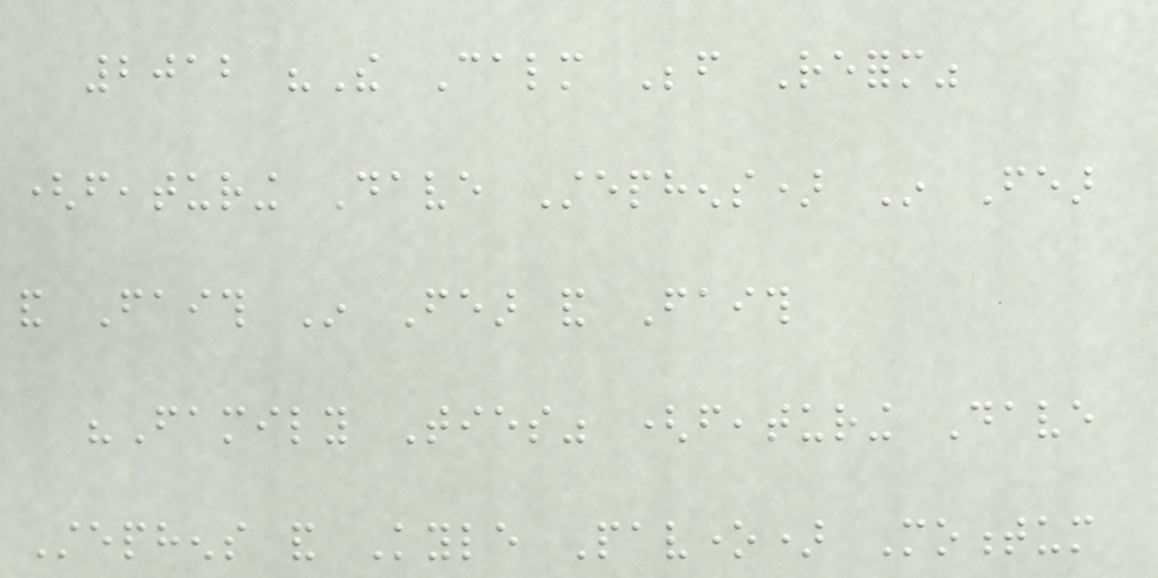2012 "The Calm Before Reform"
(featuring Dave Stephens) In Fear
and Faith In Fear and Faith
"Family Ties" (featuring Dave
Stephens and Kyle Pavone) Momentum
